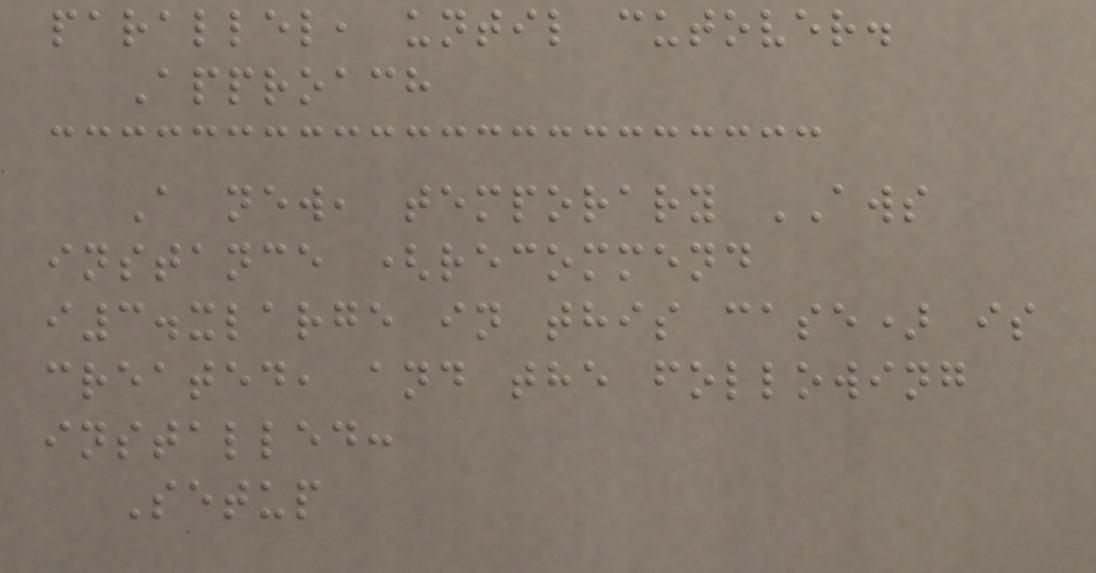parallel, until cutover.
Approach
A new, temporary AWS
instance (recommend
i3.xlarge in this case) is
created, and the following
installed:
Setup
